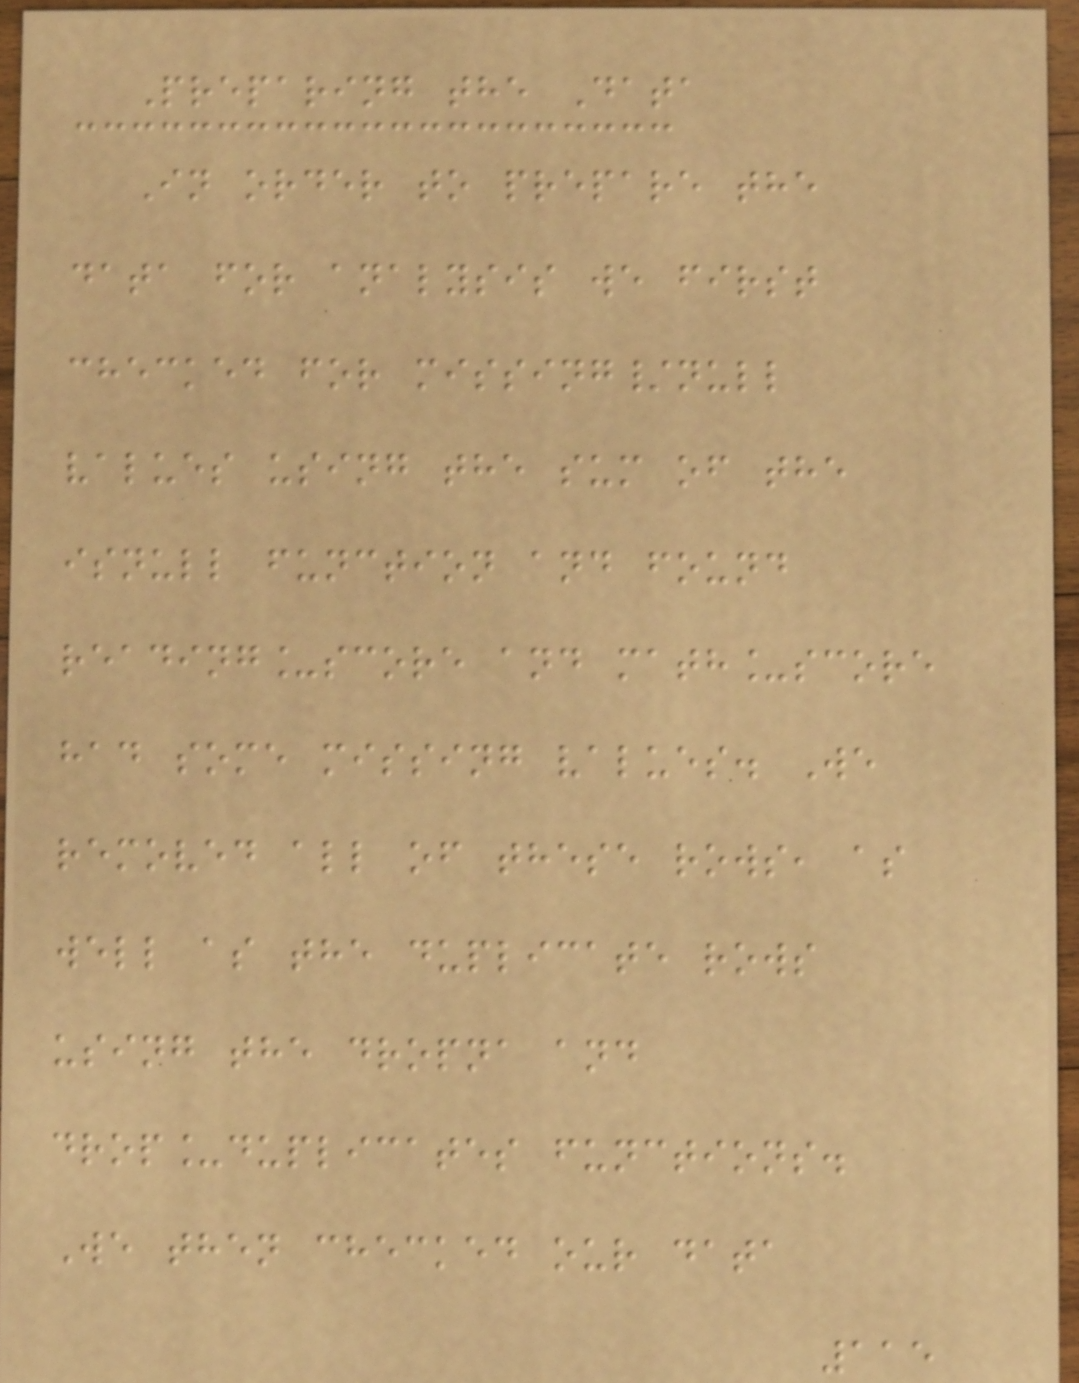Preparing the Data
In order to prepare the
data for analysis we first
checked for missing/null
values using the sum of the
isnull function and found
reading_score and math_score
had some missing values. We
removed all of these rows, as
well as the duplicate rows
using the dropna and
drop_duplicates functions.
We then checked our data
115
